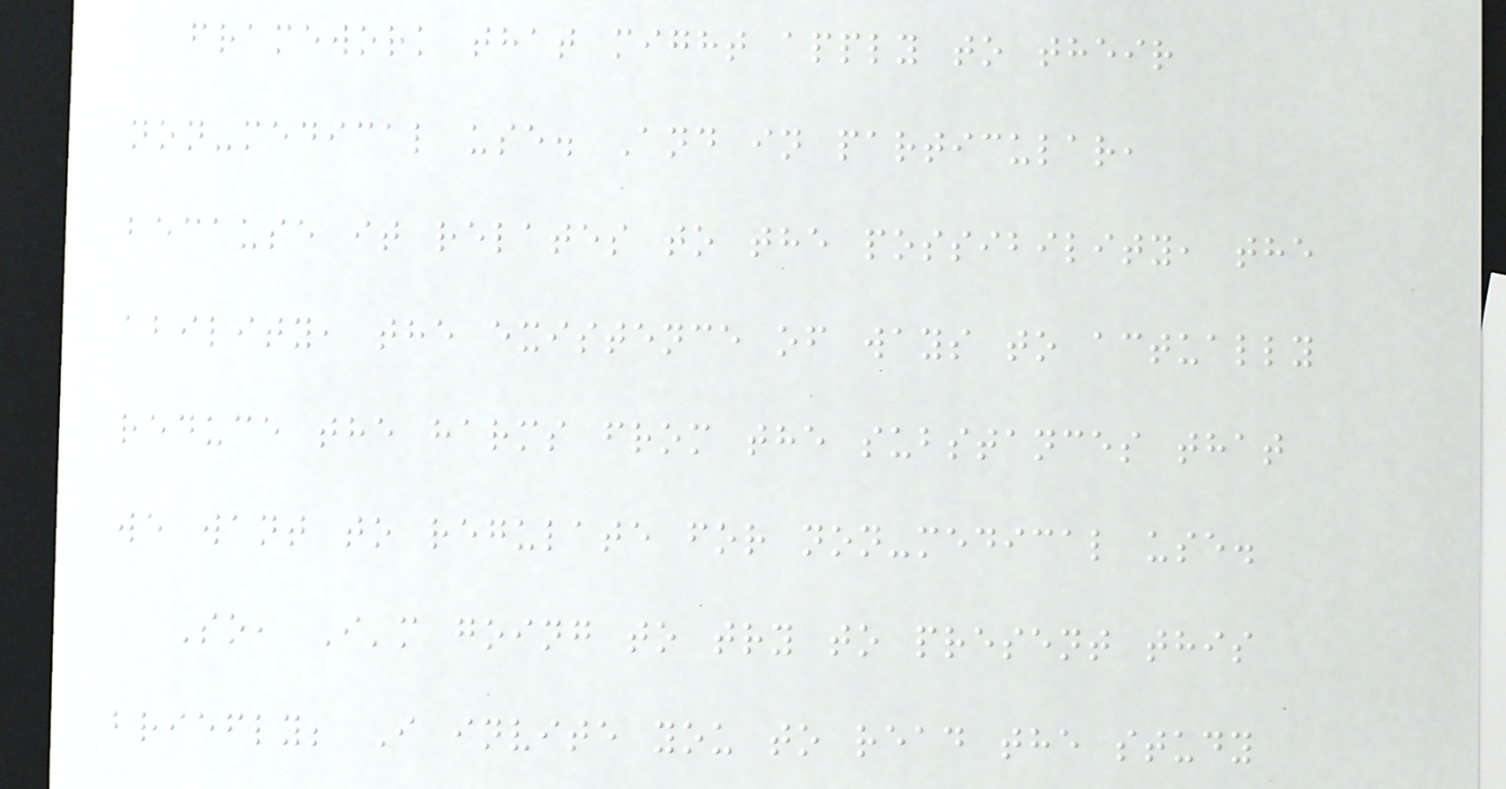framework that might apply to their
non-medical use. And in particular,
because it relates to the possibility, the
ability, the existence of ways to actually
reduce the harms from the substances that
we want to regulate for non-medical use.
So, I'm going to try to present this
briefly; I invite you to read the study
